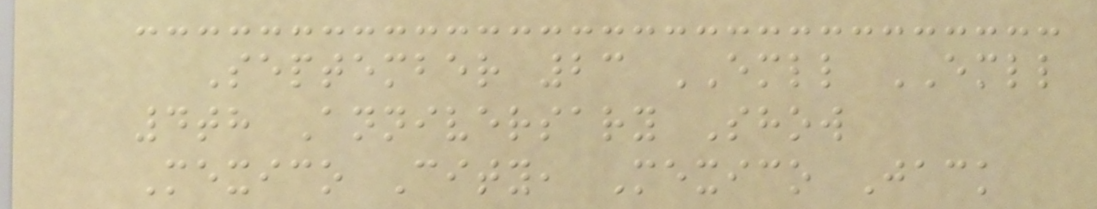September 23 EMLL EMLL
4th Anniversary Show
Mexico City, Mexico Jack
